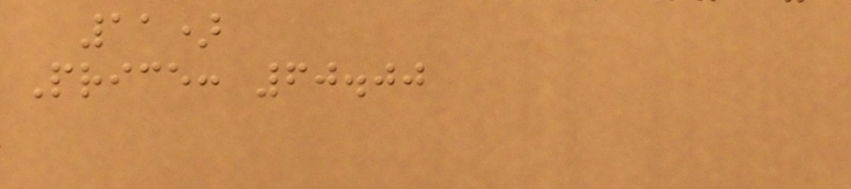11)
Price: 60.00
